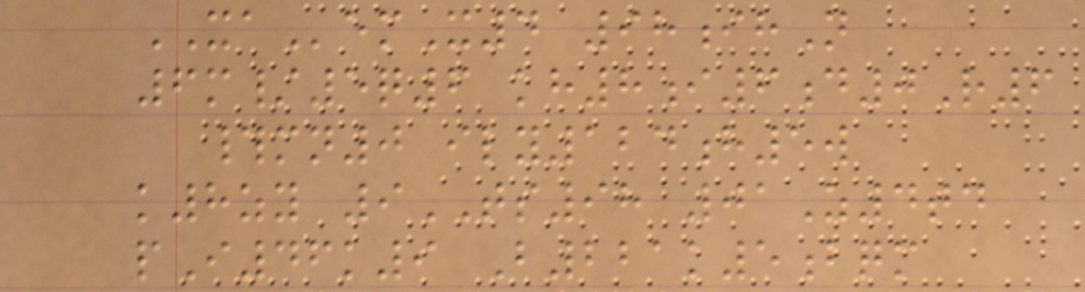XAemX4 98ihN
6m/5q6 kh8i6d0R6
#mn0 ily124h5w
k8zy 9TS98 01Z4td
pI46k9 B221k5bqm
